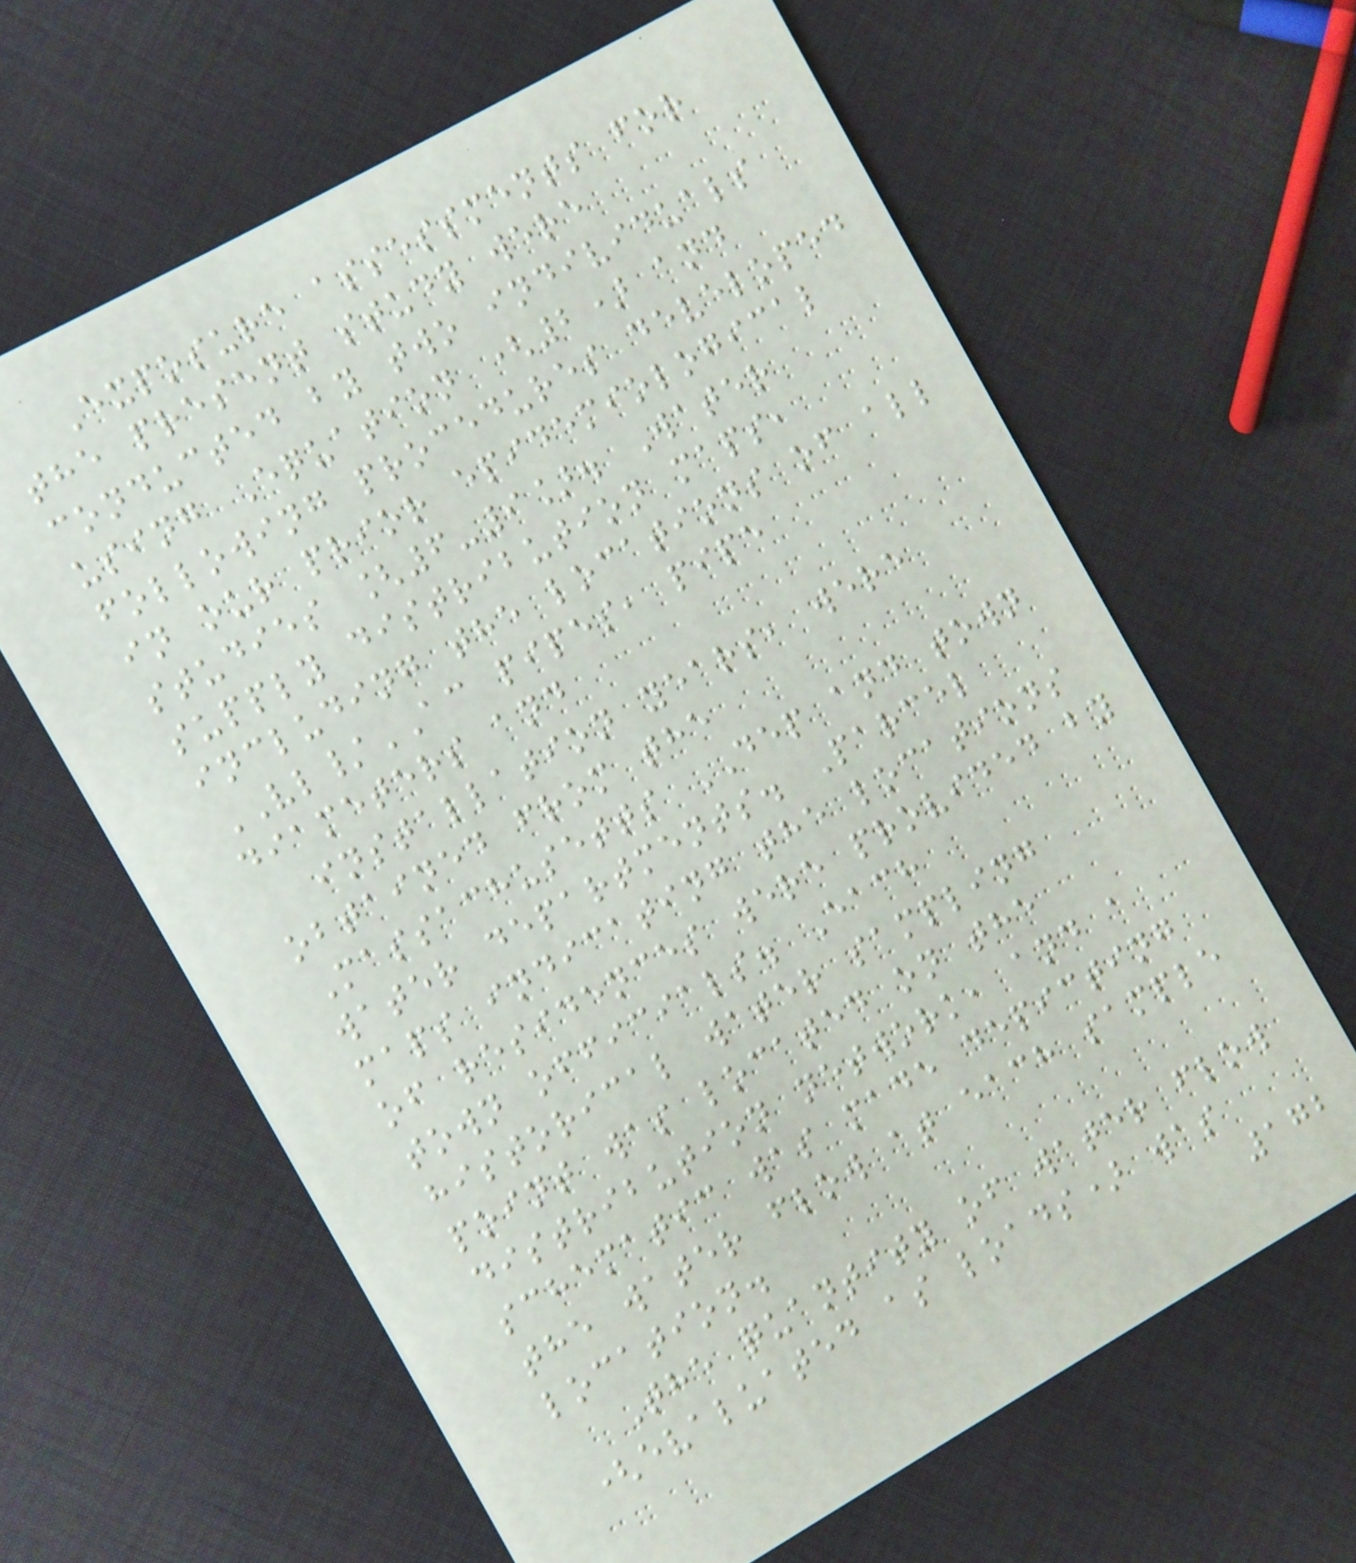Exposure assessments for
the present study were
conducted by two individuals
using Equation (2) and
following procedures developed
in our prior epidemiological
studies [6-9]. Water
supply distribution maps,
including the locations of all
VL/AC pipes, pipe
diameters and
installation years, were
obtained from the
Massachusetts DEP and town
water departments. Parcel
maps indicating the locations
of residences were provided by
town officials. Each
historical water sampling
point was located on the
distribution network, and a
schematic was made depicting
the water flow at each sample
location.
The quantity of water flow
(evaluated as loads) was
172
